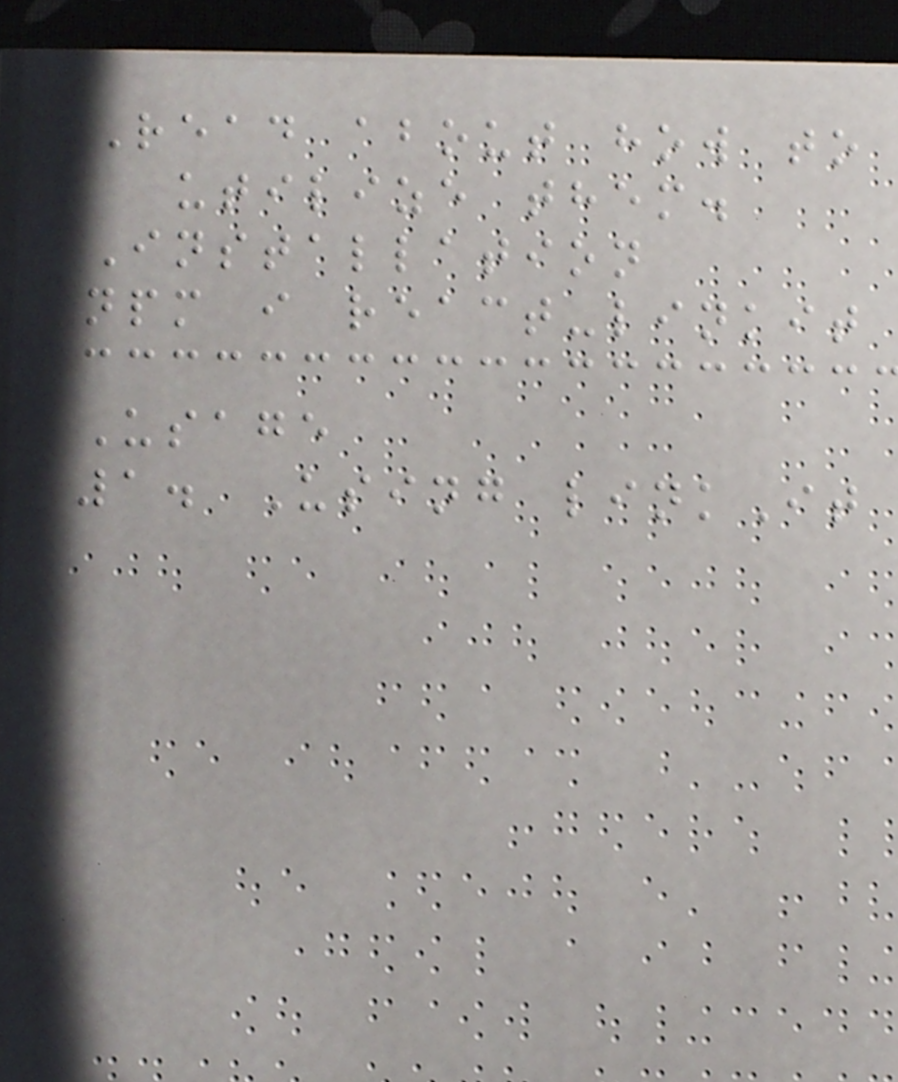Read about how to
utilize them.
Installation
npm i react-linkit
Usage
1. Using linkIt
